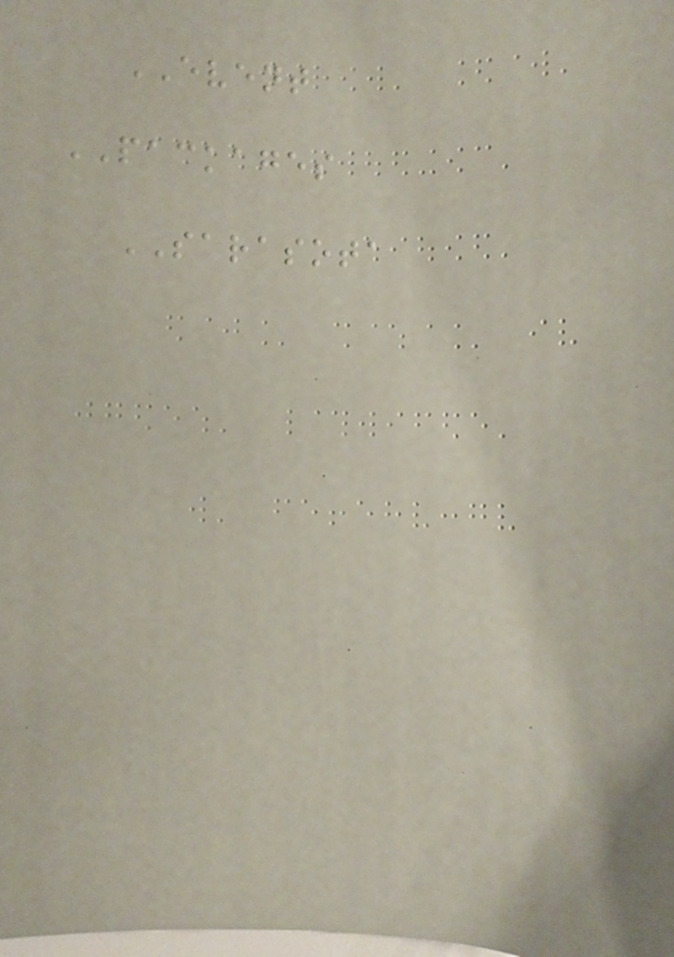EVENT
PACKAGES
SARASOTA
